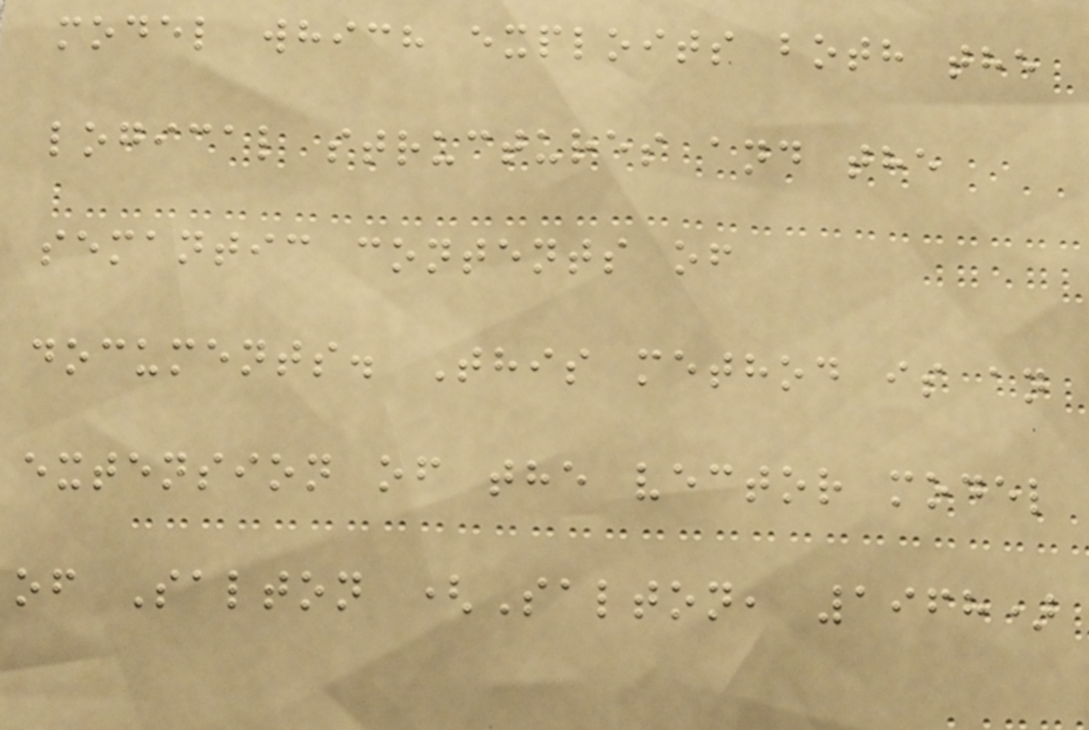model which exploits both the
logical structures and the
semantic contents of
documents. This method is an
extension of the vector model
of Salton (Salton, 1968)
